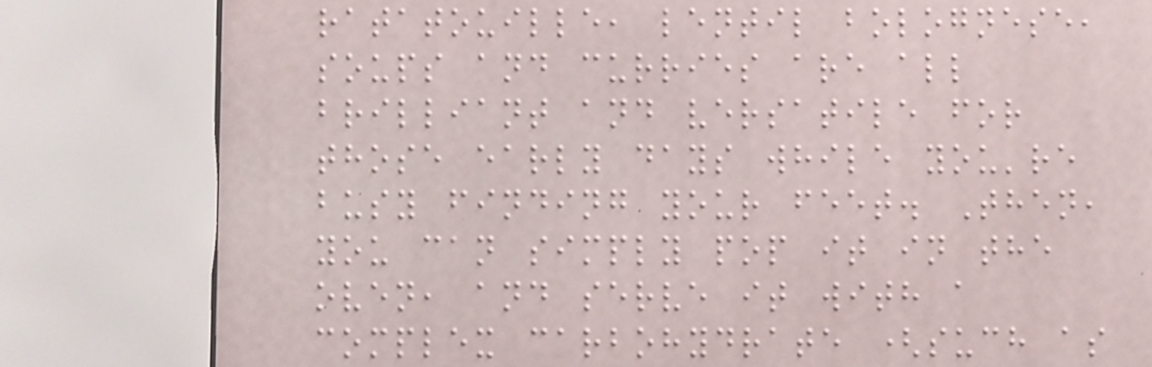ratatouille, lentil bolognese,
soups and curries are all
brilliant and versatile for
those early days while you're
busy finding your feet. Then,
you can simply pop it in the
oven, and serve it with a
complex carbohydrate (such as
